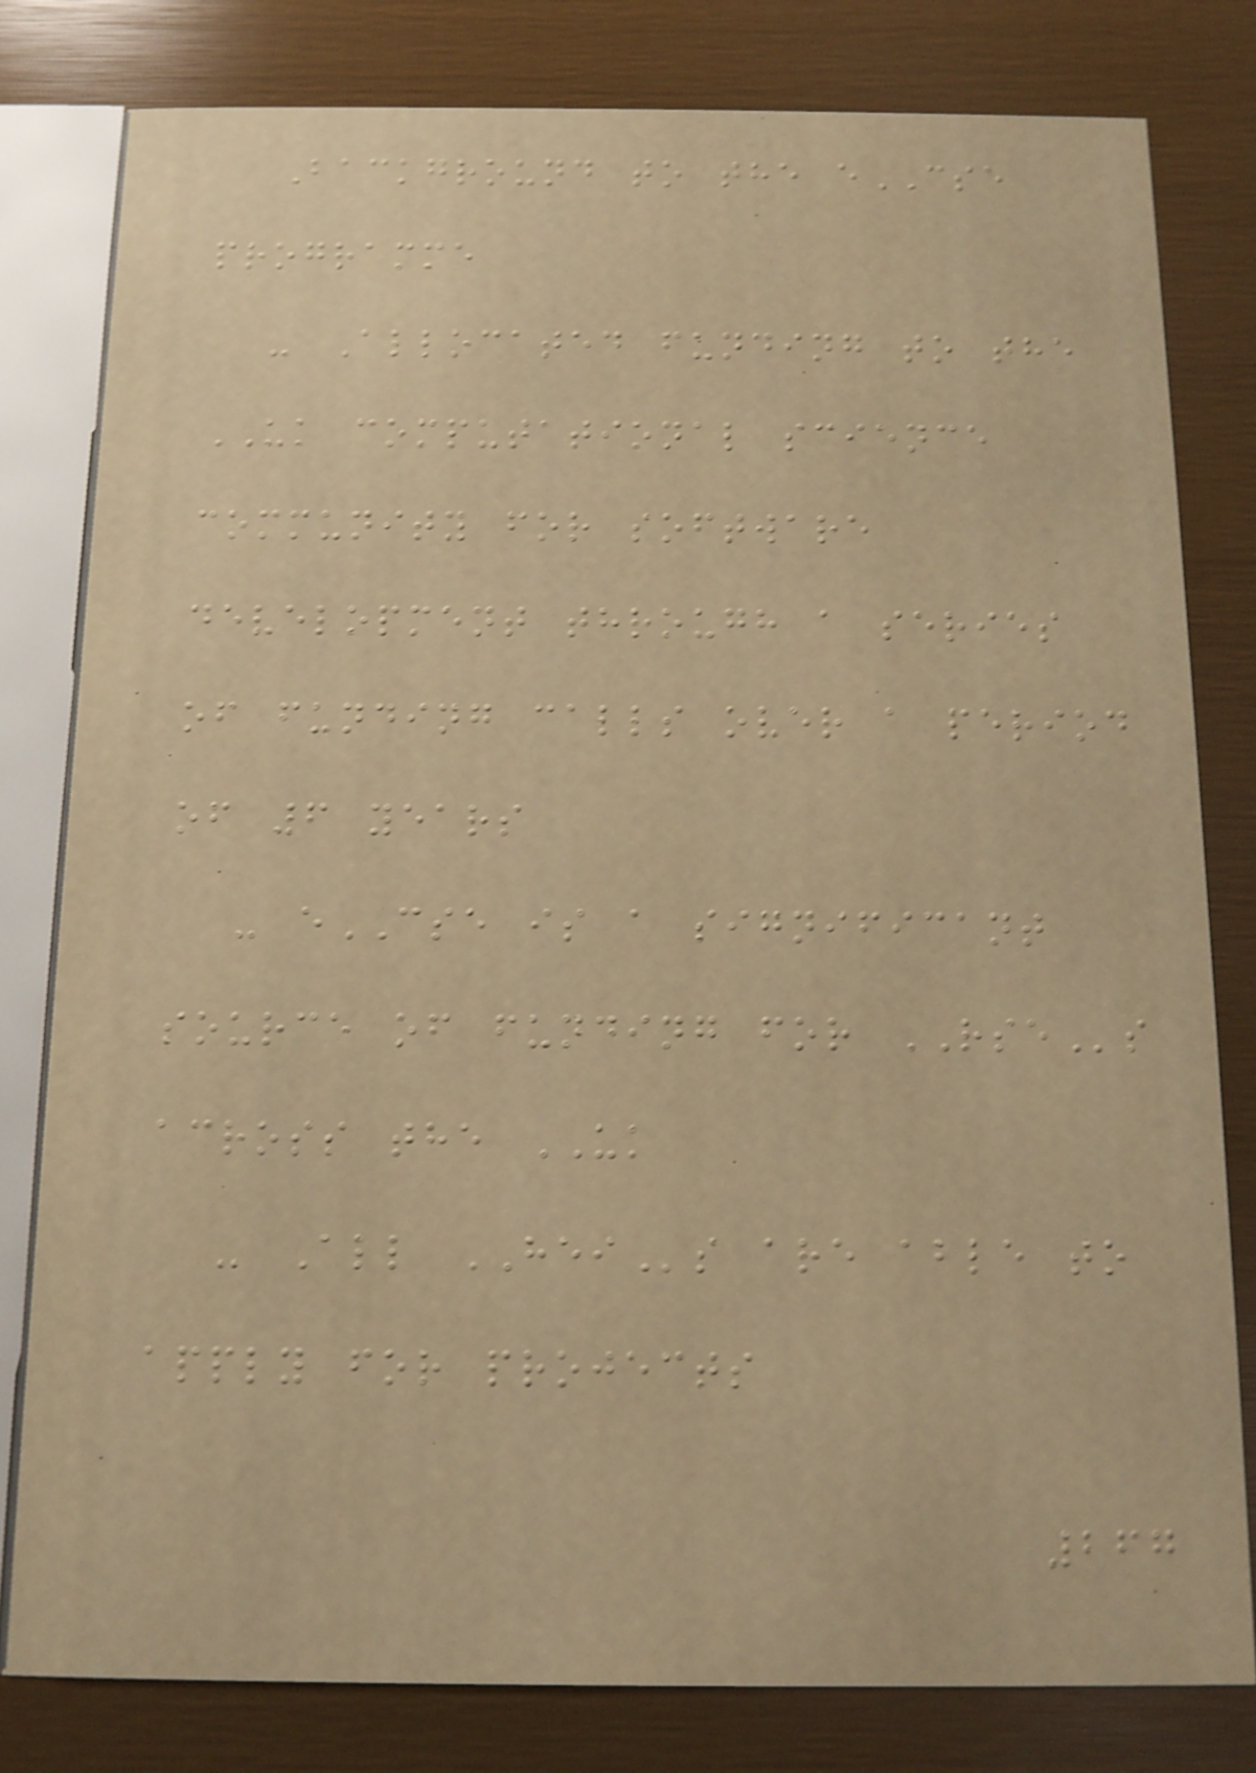Background to the eCSE
programme
- Allocated funding to the
UK computational science
community for software
development through a series
of funding calls over a period
of 6 years
- eCSE is a significant
source of funding for RSEs
across the UK
- All HEIs are able to
apply for projects
267
